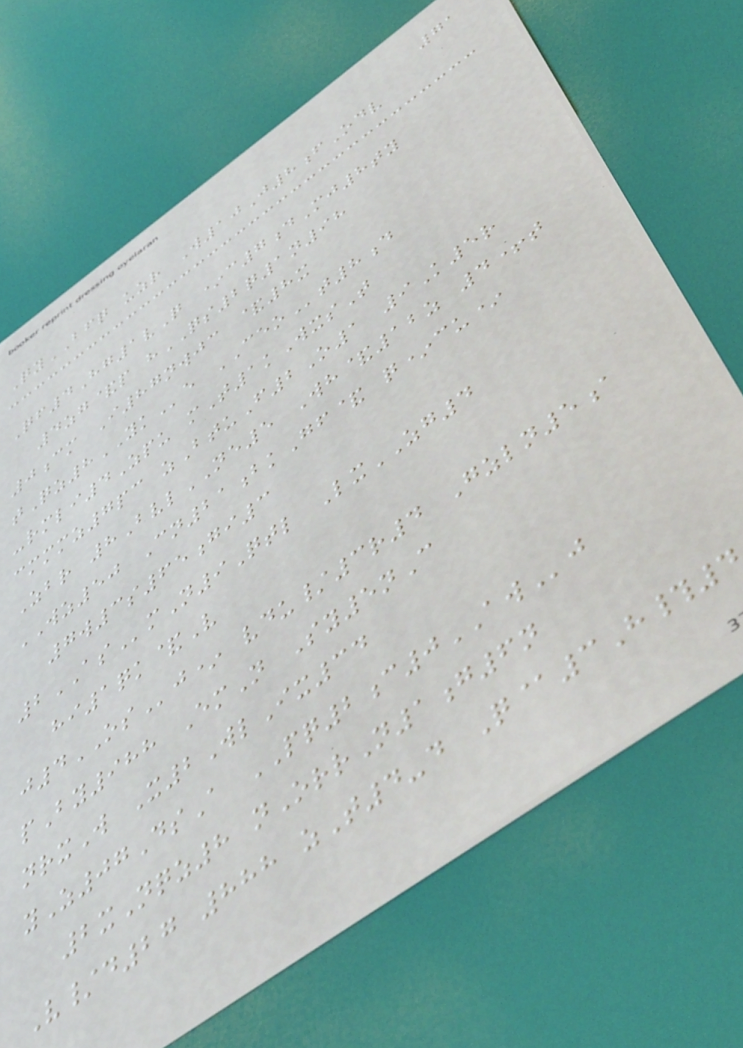71
QyBFQ uzr W10J8fOdv
Qf4Hg1vQ *c7dMj8ty
4zg&p hQS2q1n98
0cm I87nwjc &8x
tQz8YKe CEOt8d
-rmli4Zpu mT1kWxsT
cmmmz7pc zBtuF2O1 9K5r
Zbr 8BvlNE5 Wh&12z 4+t
WZ50 Cn21bkGf& q*cu*
7w3s65gi3
2ASmN9Qtl LxZG4
hi1qk&V
j4OSj* vdu/3r4 Gzln5a
pBy988 EmN Sy5nC
nrxW X2WlIx34
yZ07DsA PQ2c0AWj
2xNqz8 nOrrN1g6n
V/d27 888 zT4-d Q@3H#4
